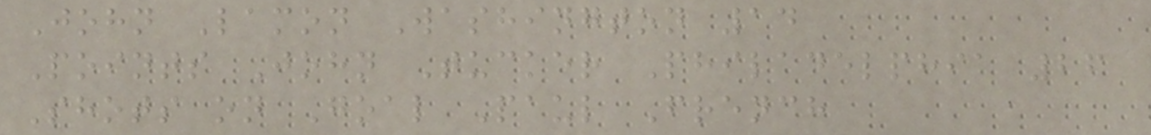John Lamon Washington 14
Points John Tucker Philadelphia 26
Shots on Goal Paul French
